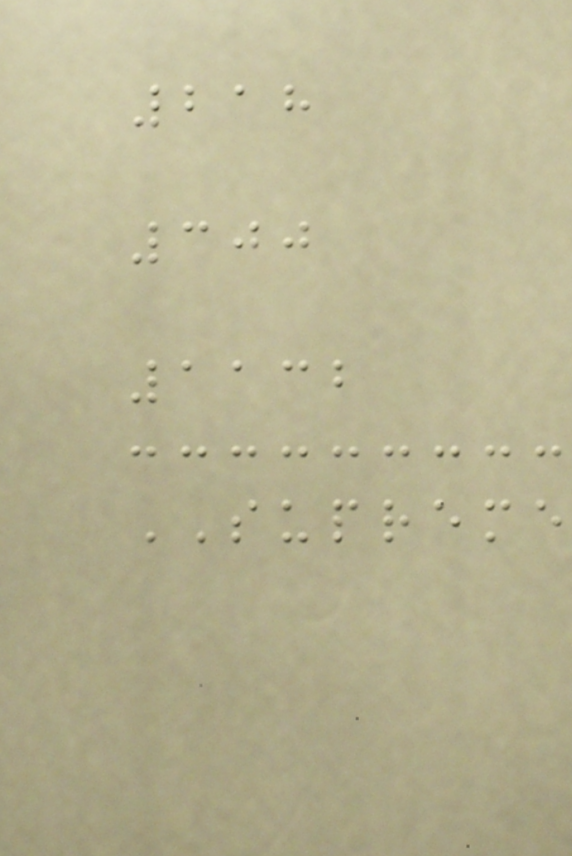218
300
1132
SUPREME
